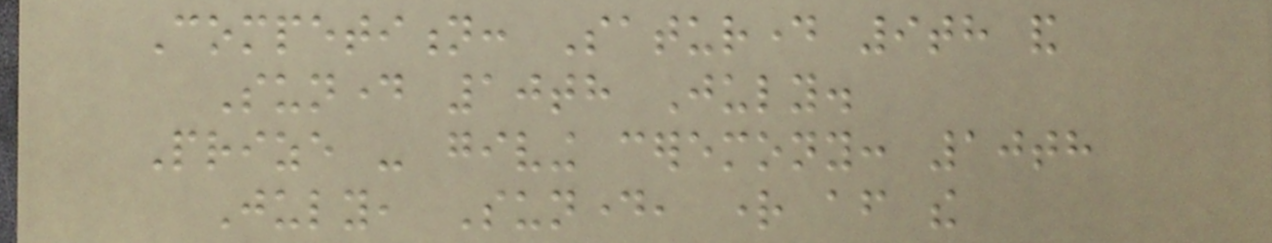Competition: Saturday 9th and
Sunday 10th July.
Prize - giving ceremony: 10th
July, Sunday, right after the
